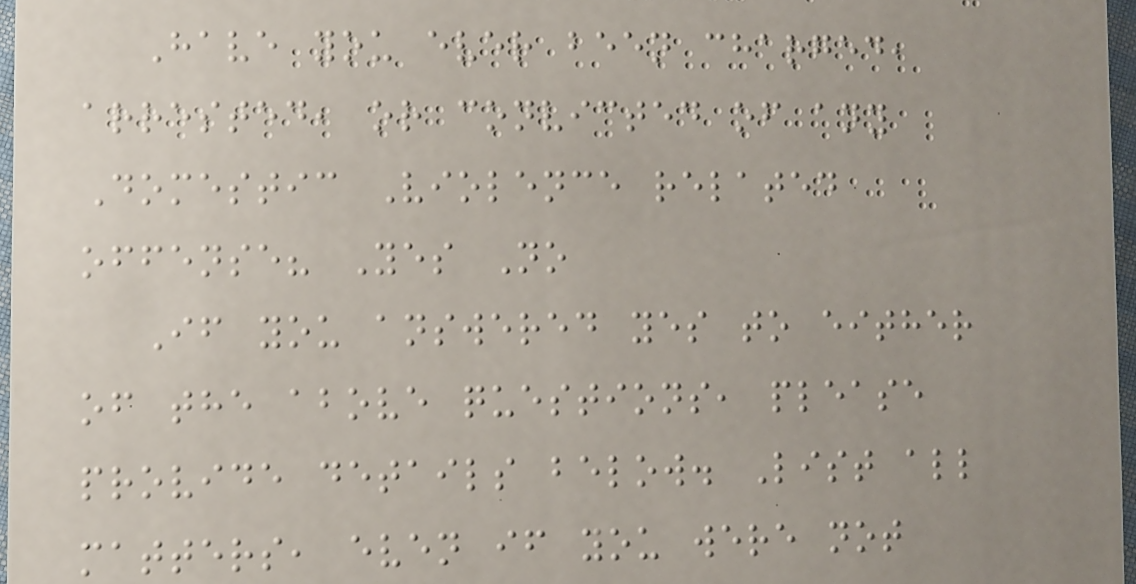Have you ever been charged,
arrested, or convicted of any
Domestic Violence related
offense? Yes No
If you answered yes to either
of the above questions, please
provide details below. List all
matters, even if you were not
